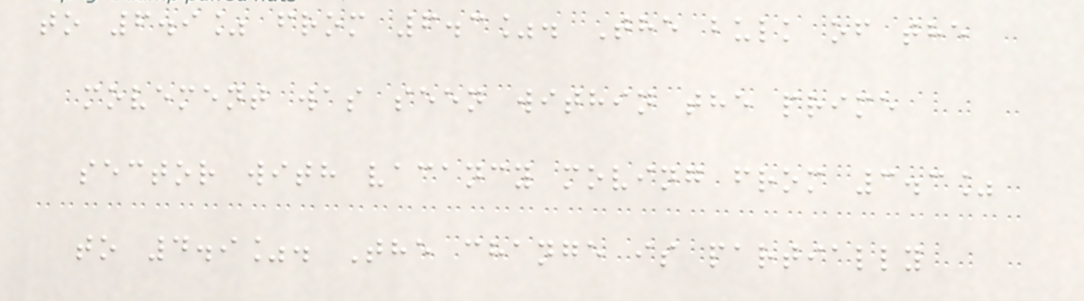to 6.9% from 6.3%. The bulk of the
movement was seen within the prime
sector with vacancy moving from 3.3%
to 4.9%. The change is partially
